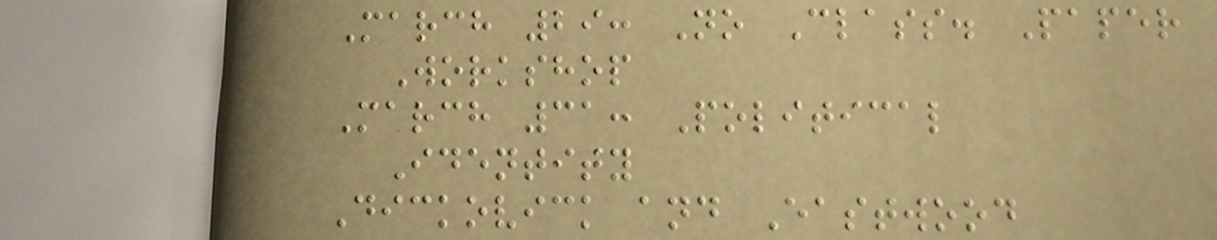March 29: No Class. Paper
Workshop
March 31: Political
Identity
Dickovick and Eastwood
